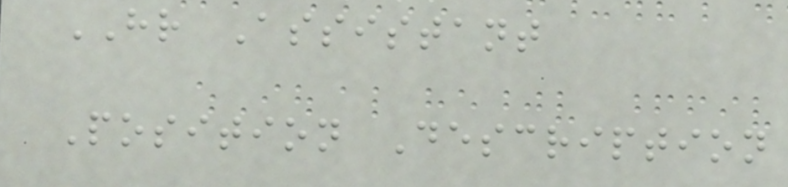HR Assistant
Position Description
